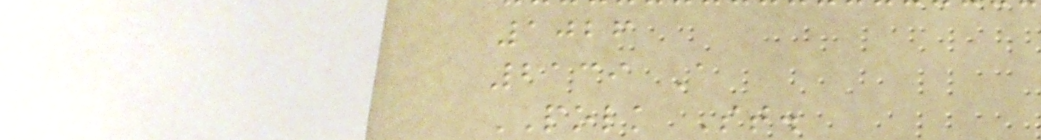1026
2139 A
POLK St.
